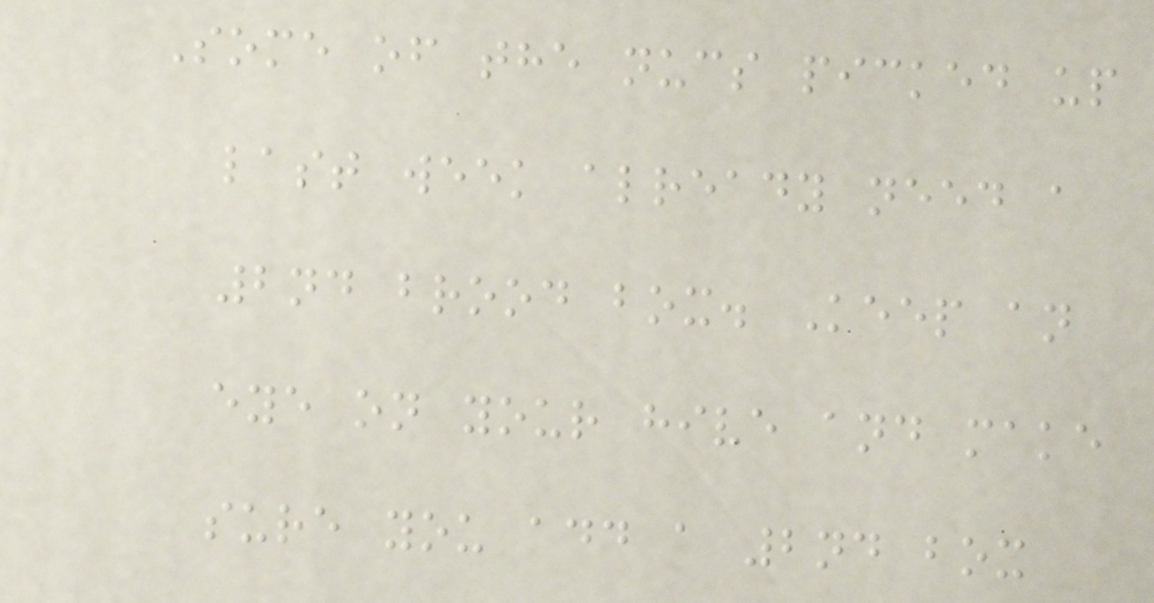Some of the nucs picked up
last week already need a
2nd brood box. Keep an
eye on your hive and make
sure you add a 2nd box
